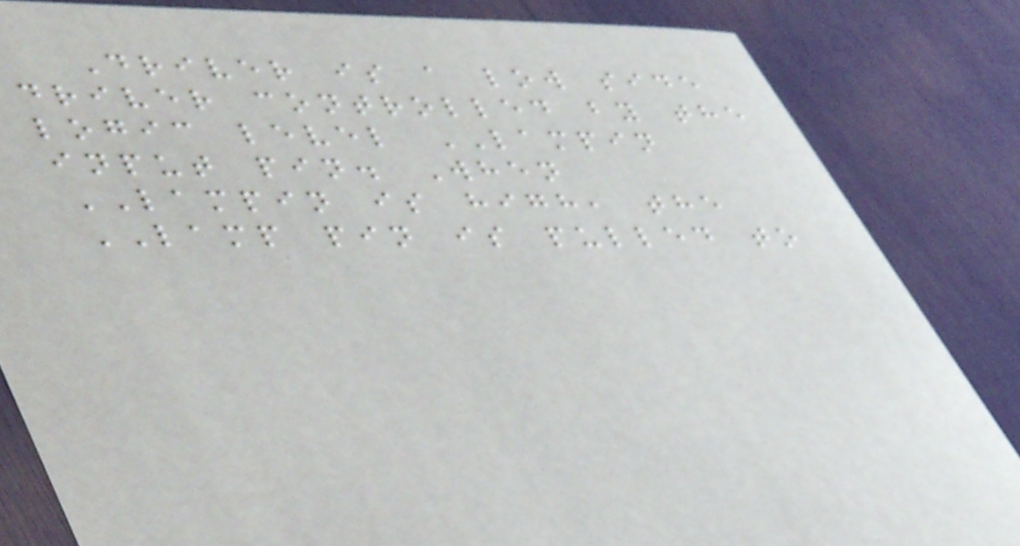Driver is a low side
driver controlled by the
logic level LAMPIN
input pin. When
LAMPIN is high, the
LAMP pin is pulled to
